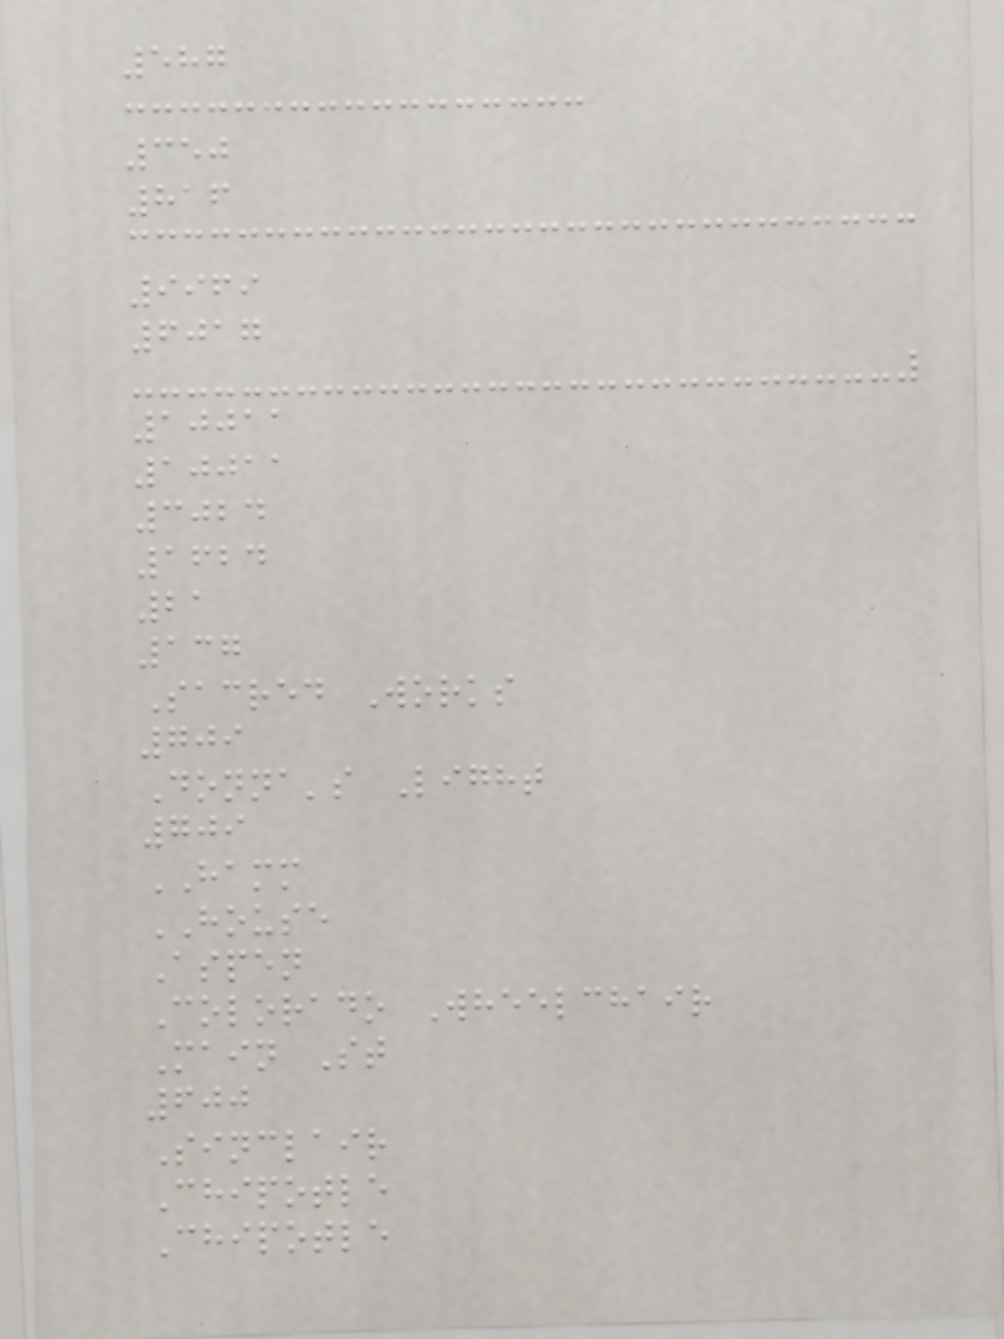587
350
816
9969
6017
10011
10011
3024
1624
21
137
Sacred Works
709
Donna's Light
709
HAMM
HOUSE
Aspen
Colorado Wheelchair
Main St
600
Sinclair
Chipotle
Chipotle
